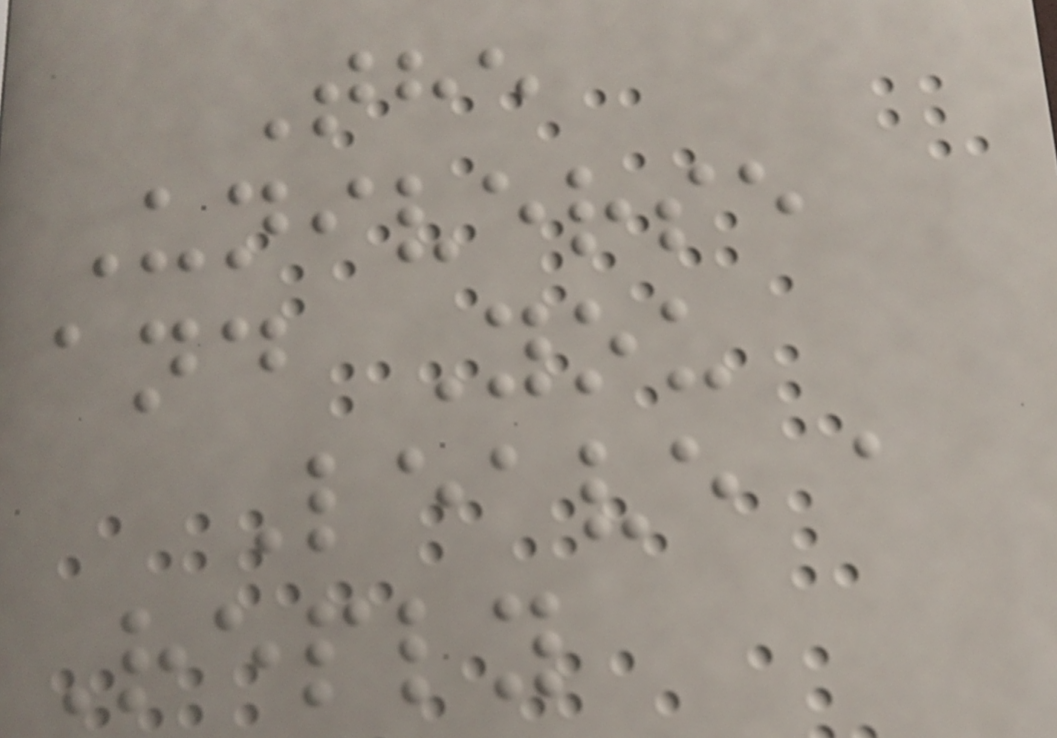The
Universe
and You
Leave a
Reply
